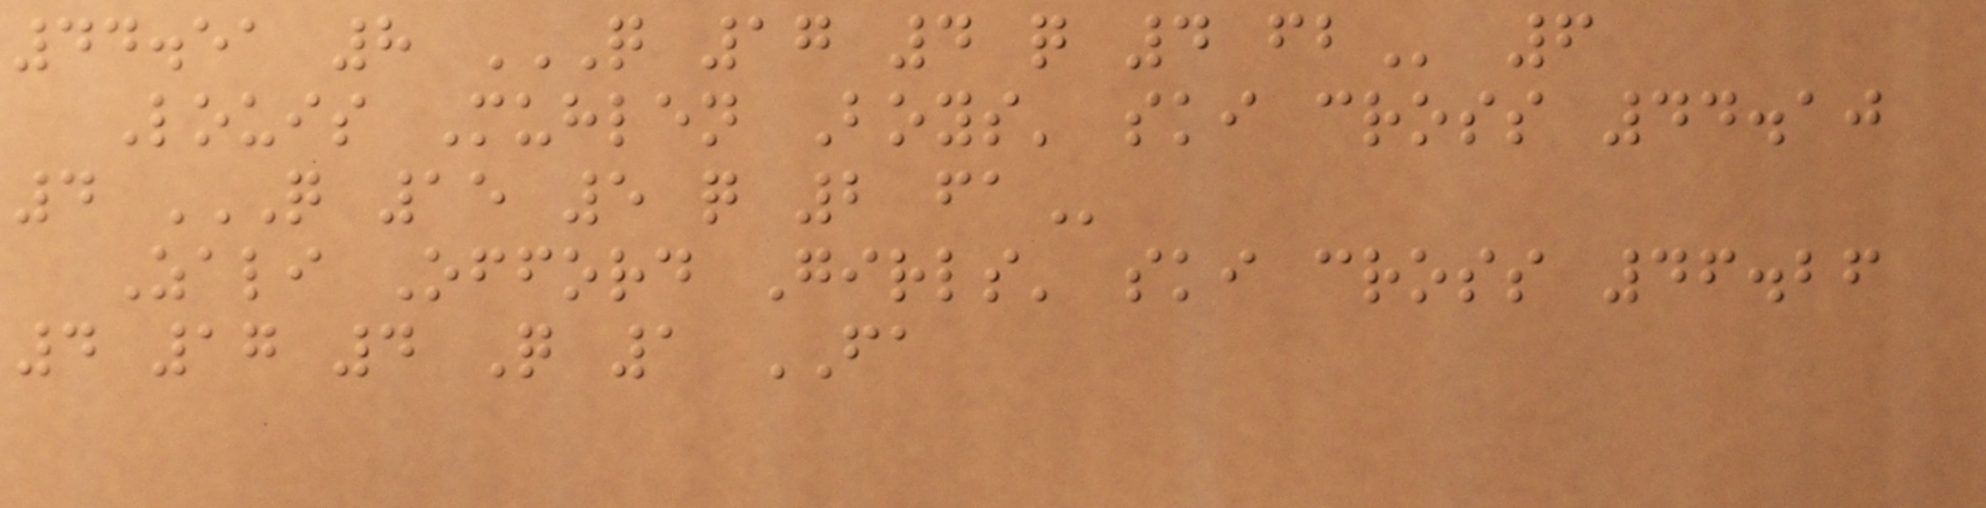44.51 8 Q 17 4 Q 4 FB 6
Louis Muhlen Boys' ski cross 44.10
4 Q 15 5 Q 2 FA
Zali Offord Girls' ski cross 46.26
4 17 4 Q 1 FA
